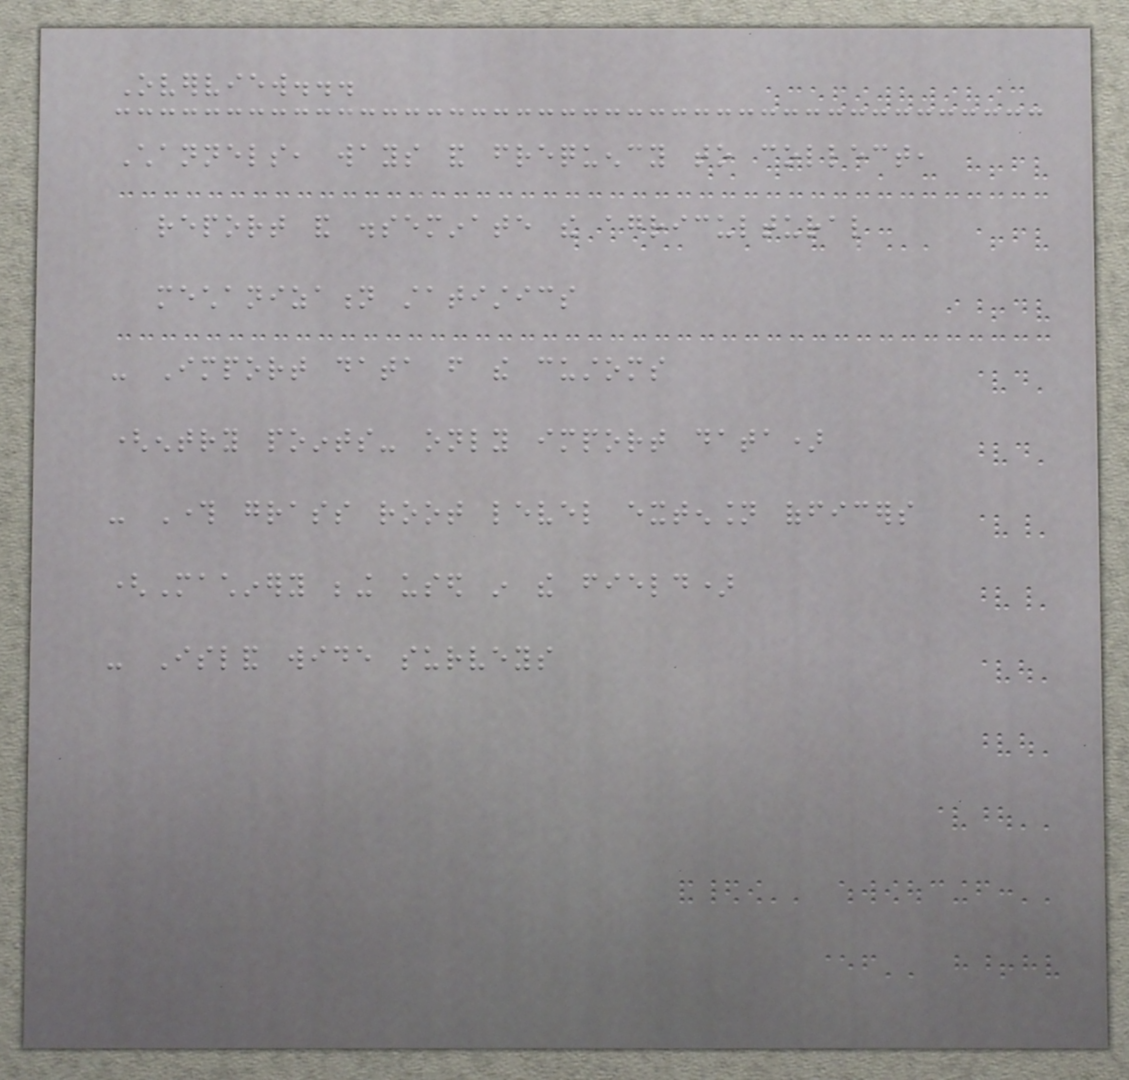Overview...
Channels, ways and frequency to collect,
report and disseminate the agricultural
mechanization statistics
- Import data from the customs
(entry points- only import data)
- Through grass root level extension officers
(Machinery being used in the field)
- Island wide surveys
